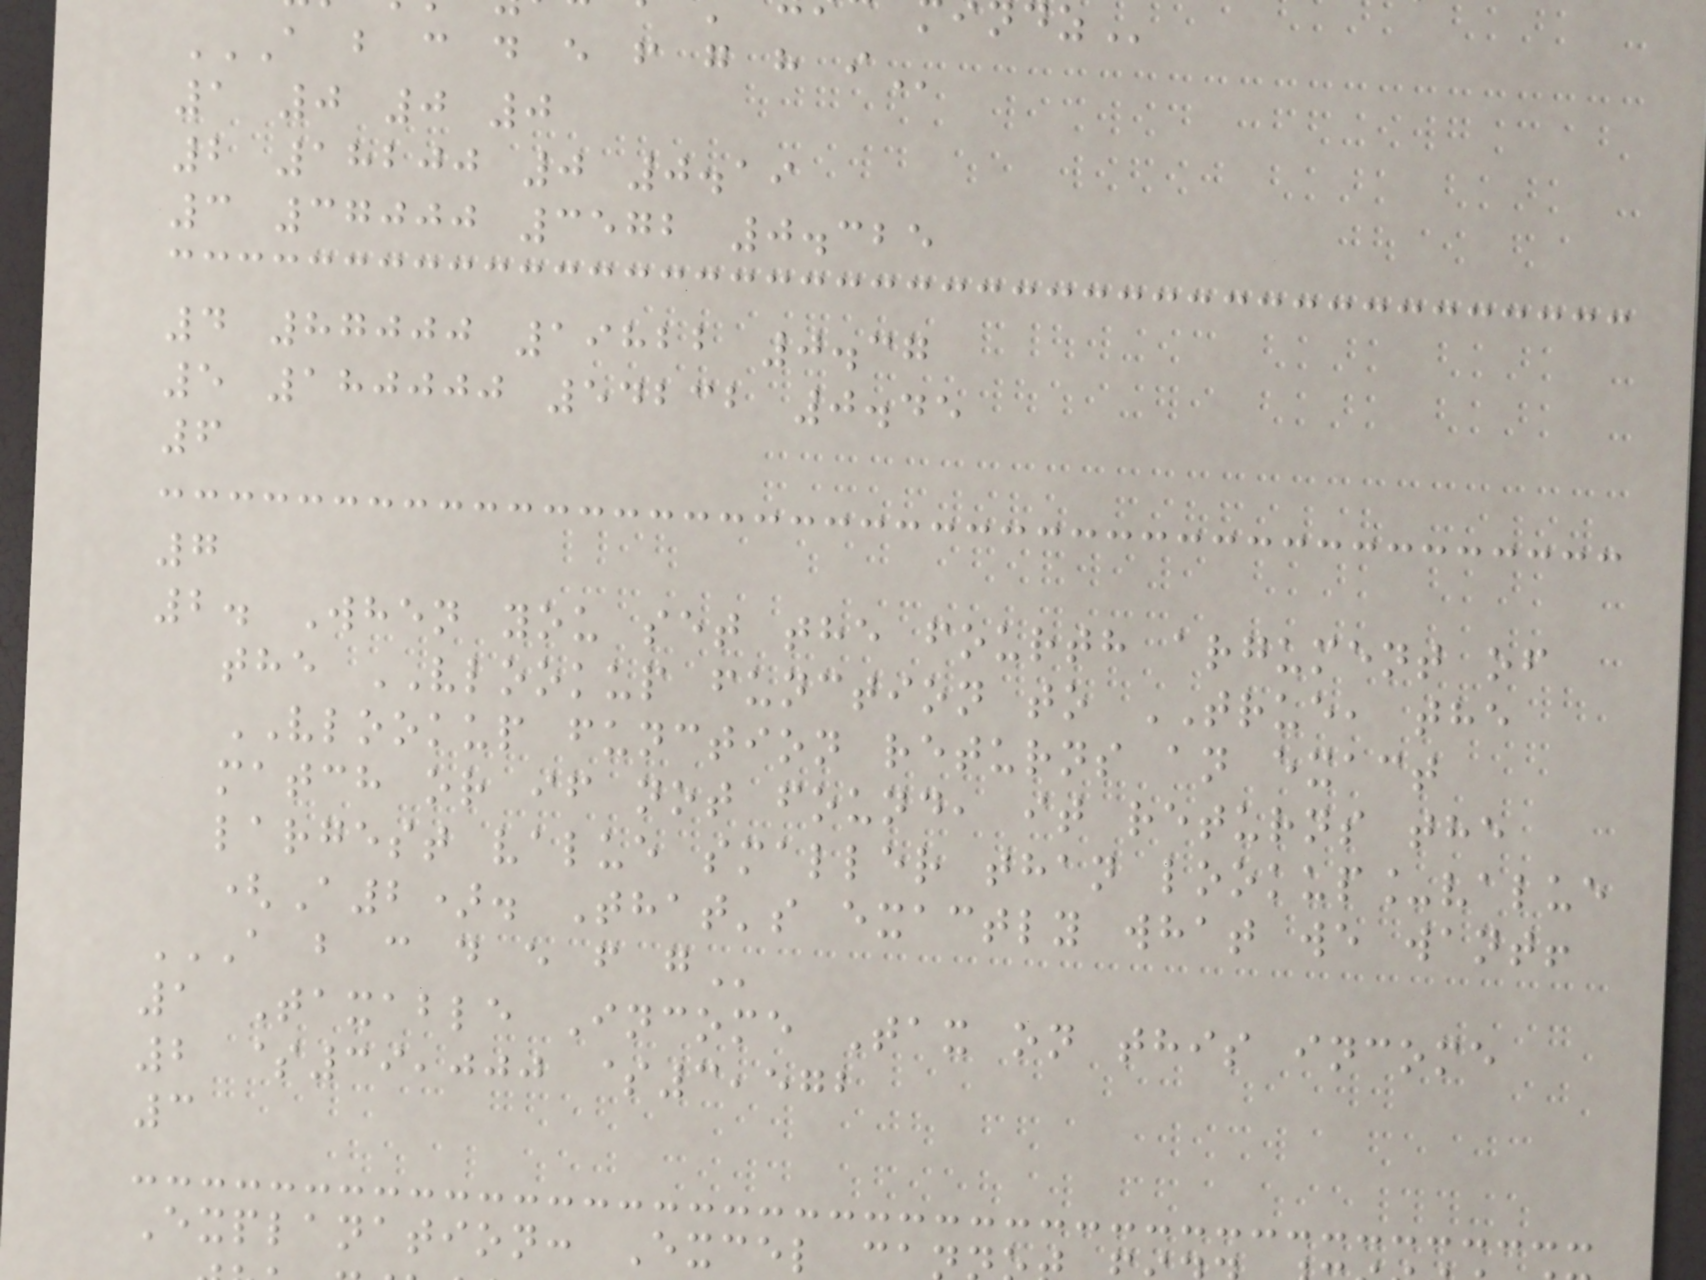A B C D E F G H I
1 0 0 0
2 18200 0 0.19
3 37000 3572 0.325
4 87000 19822 0.37
5 180000 54232 0.45
6
7
2. When you set the fourth argument of
the VLOOKUP function to TRUE, the
VLOOKUP function returns an exact
match or if not found, it returns the
largest value smaller than lookup_value
(A2). That's exactly what we want!
A B C D E F G
1 Taxable Income Tax on this income
2 $39,000 $3,572
3
Explanation: Excel ca
